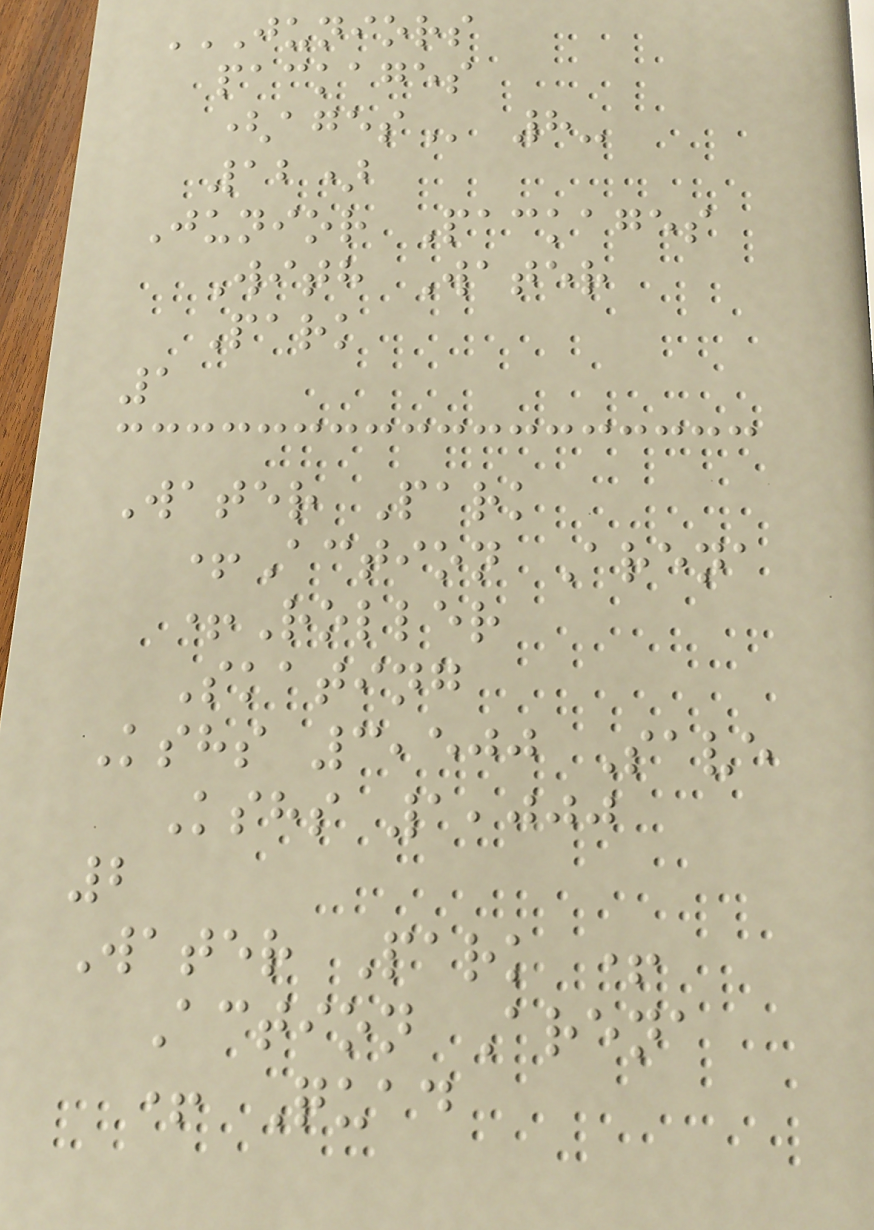JUNIORS
PACKAGES
(AGES 8-
12)
Junior Packages
With Water
Park
1
Water Park
+Action Arena
+Roller
Skating
Kshs 3,500 Save
Kshs 1,000
2
Water Park +
Action Arena
+ Quad
